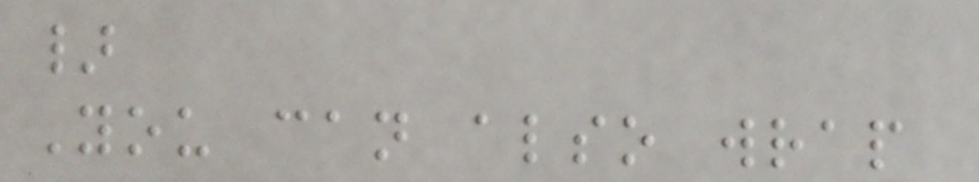}
You can also wrap
